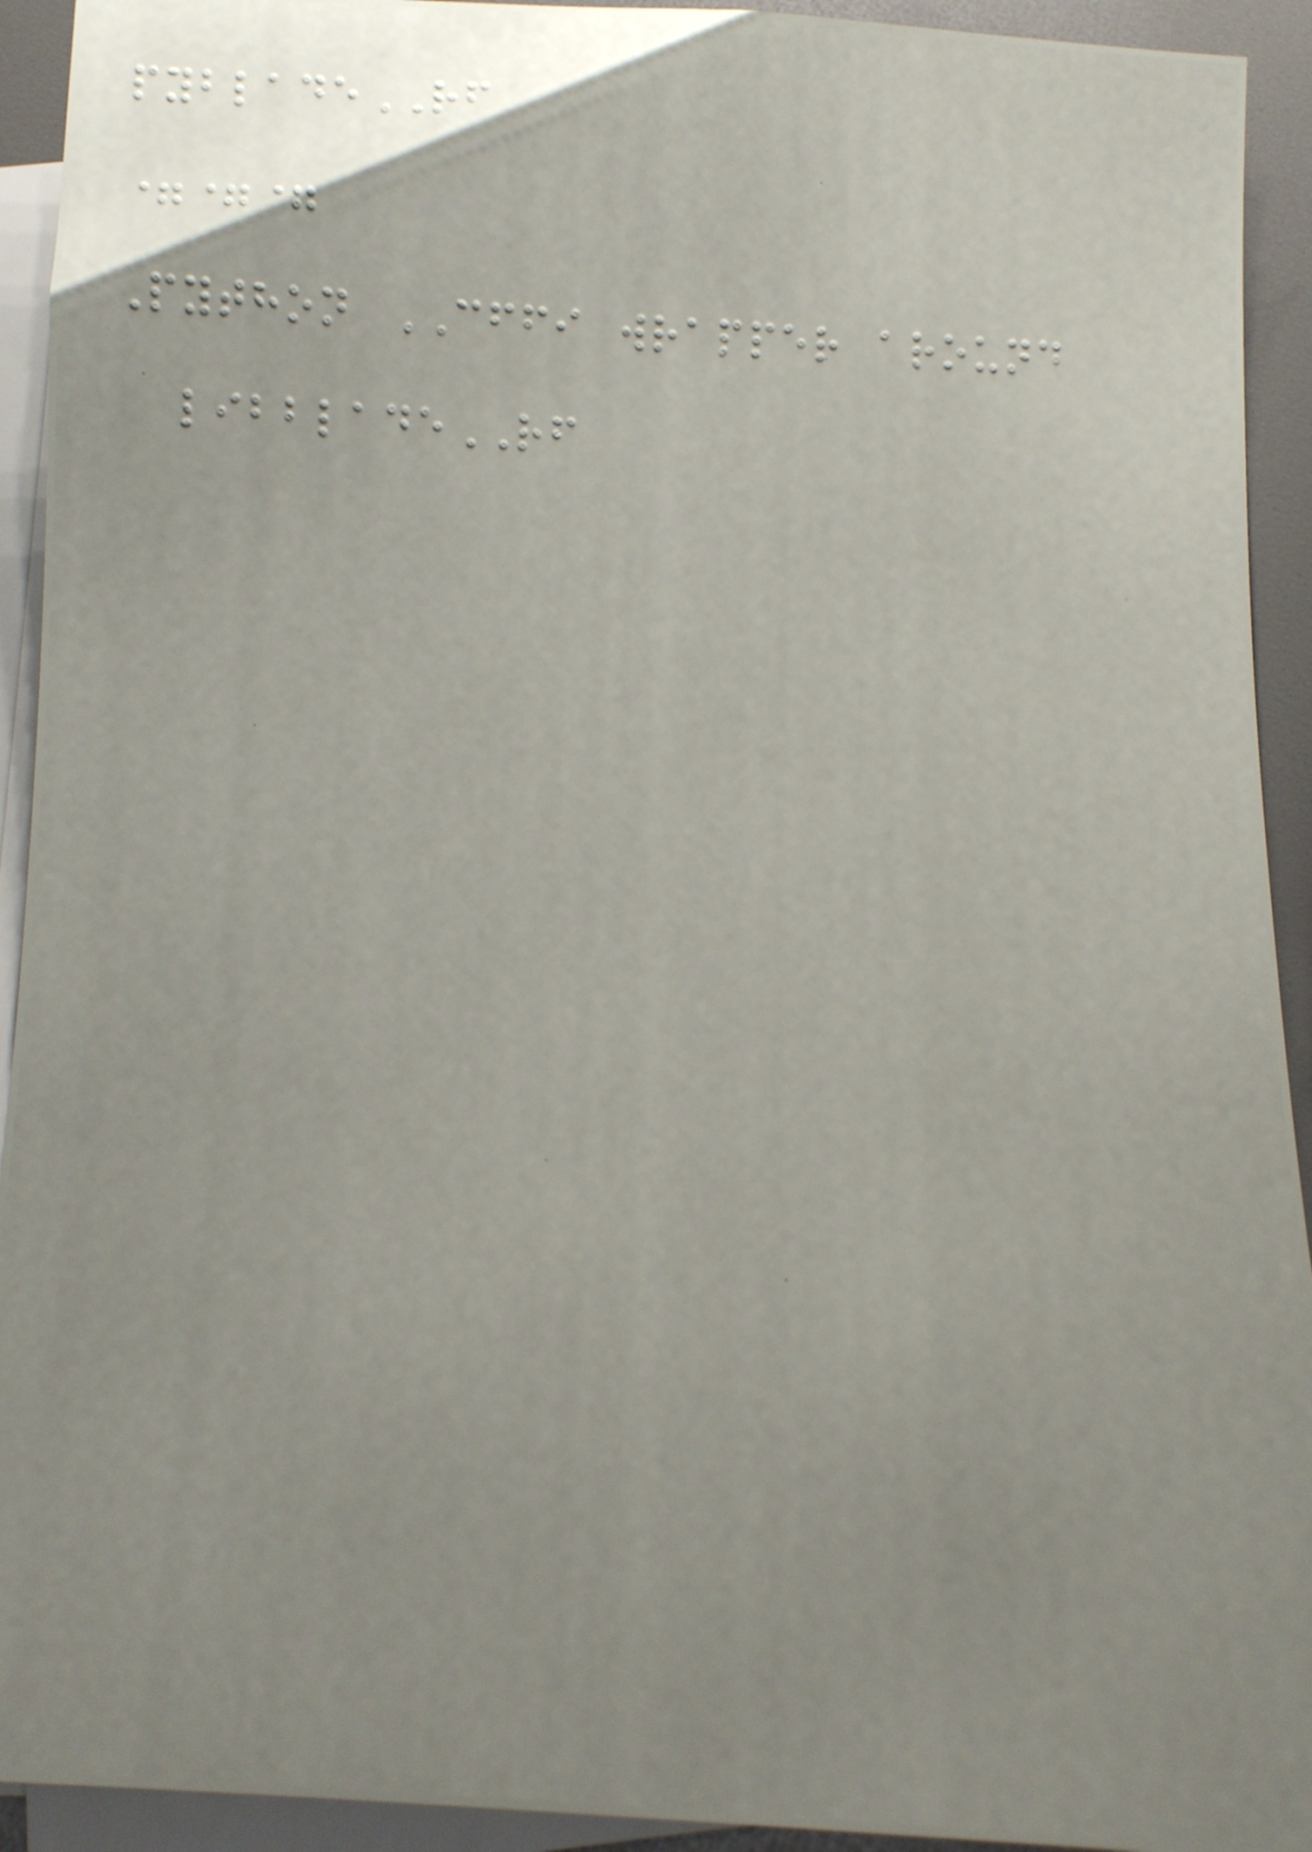pybladeRF
===
Python CFFI wrapper around
libbladeRF
